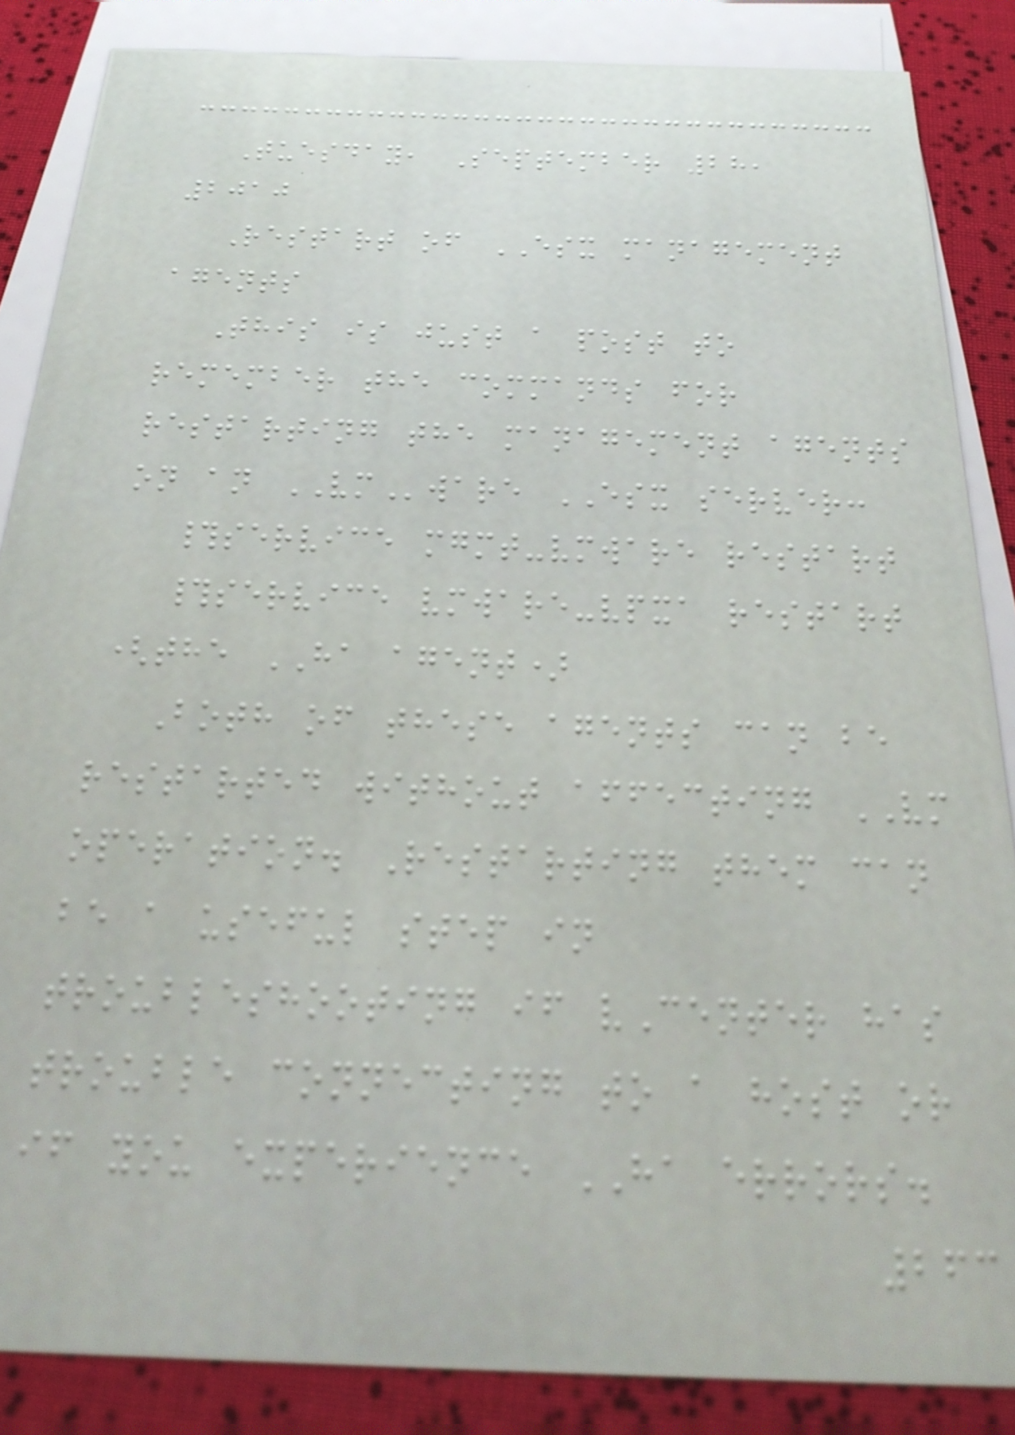Tuesday, September 28,
2010
Restart of ESX management
agents
This is just a post to
remember the commands for
restarting the management agents
on an VMware ESX server:
#service mgmt-vmware restart
#service vmware-vpxa restart
(the HA agent)
Both of these agents can be
restarted without affecting VM
operation. Restarting them can
be a useful step in
troubleshooting if vCenter has
trouble connecting to a host or
if you experience HA errors.
263
